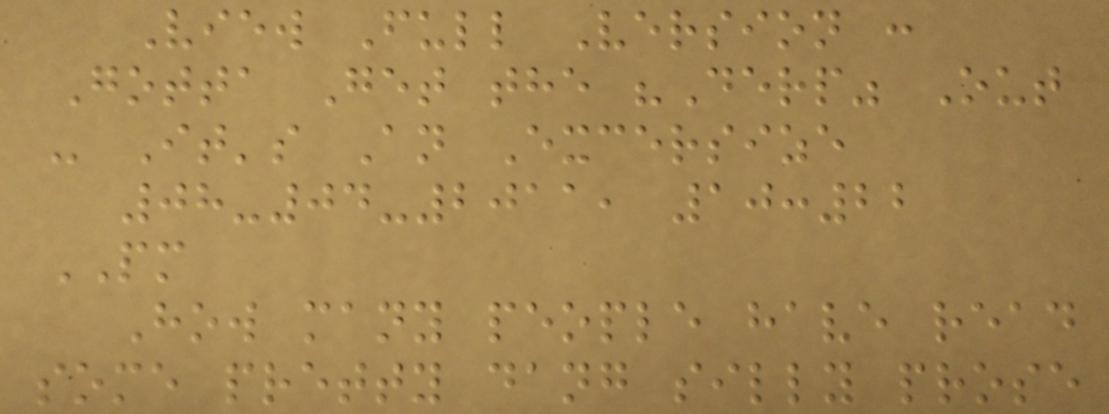View Full Version :
Gotta Get the "Derp" Out
- It's An Excersize
08-04-2011, 10:22
PM
How many people have read
some pretty dang silly prose
